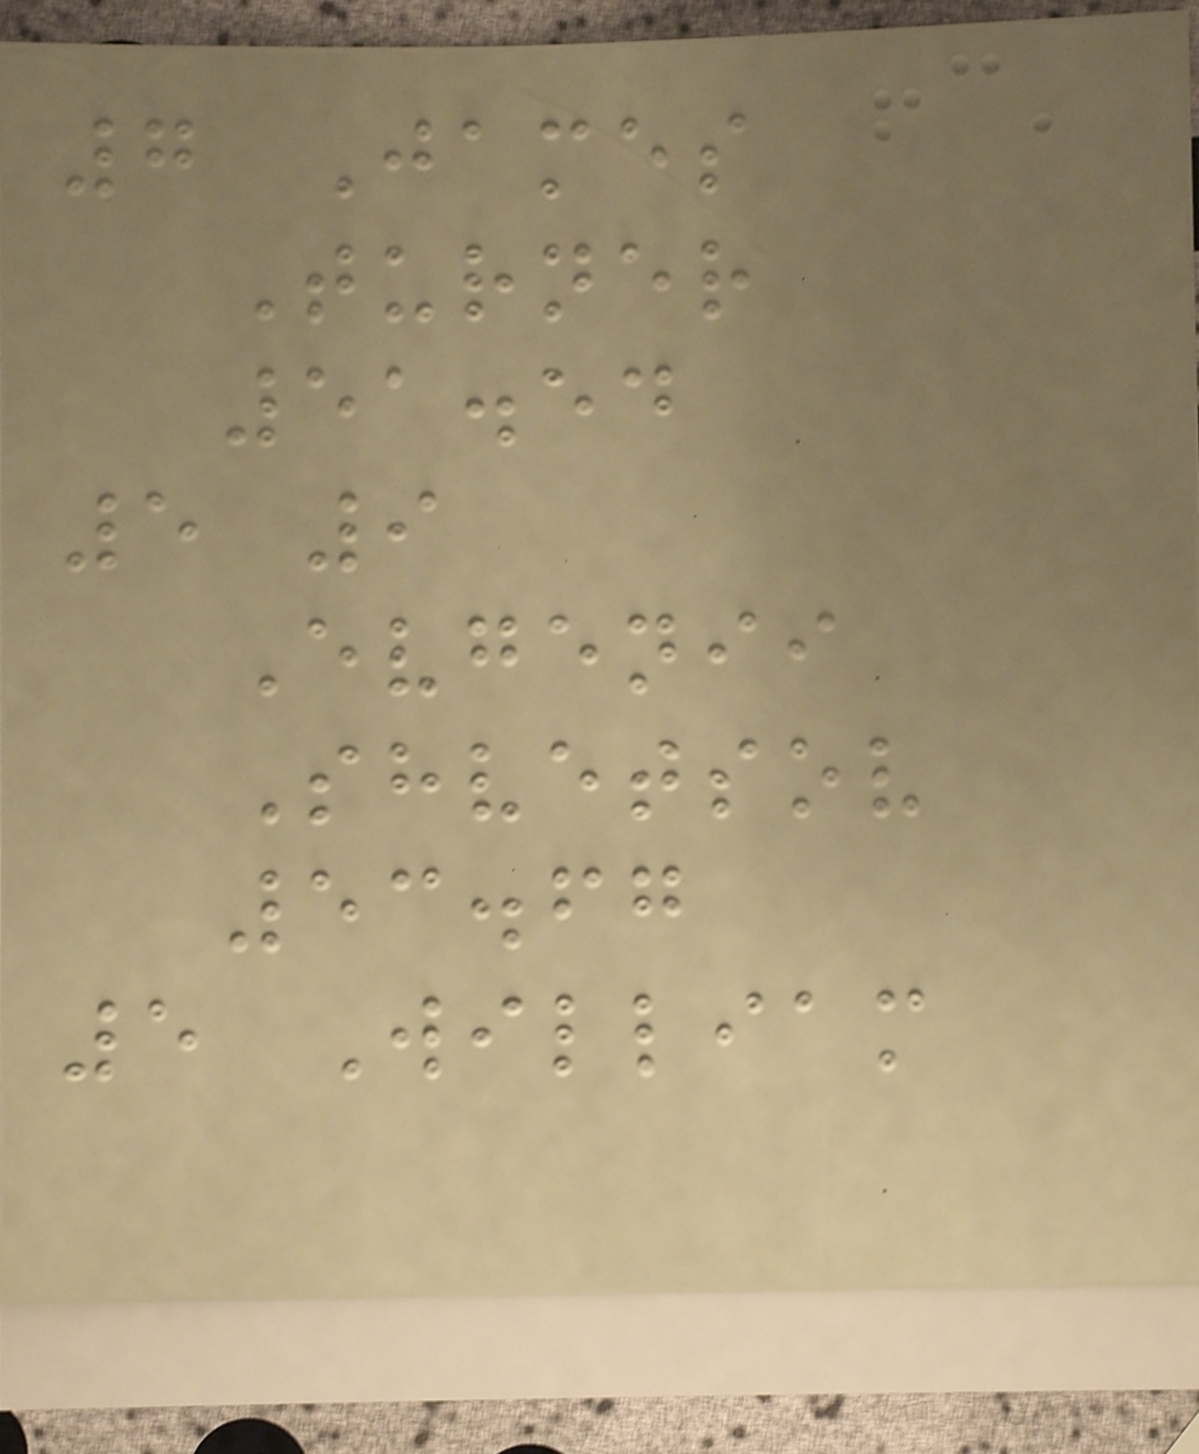7 James
Turner
51.54
5 9
Evgenii
Shvetsov
53.67
5 William
